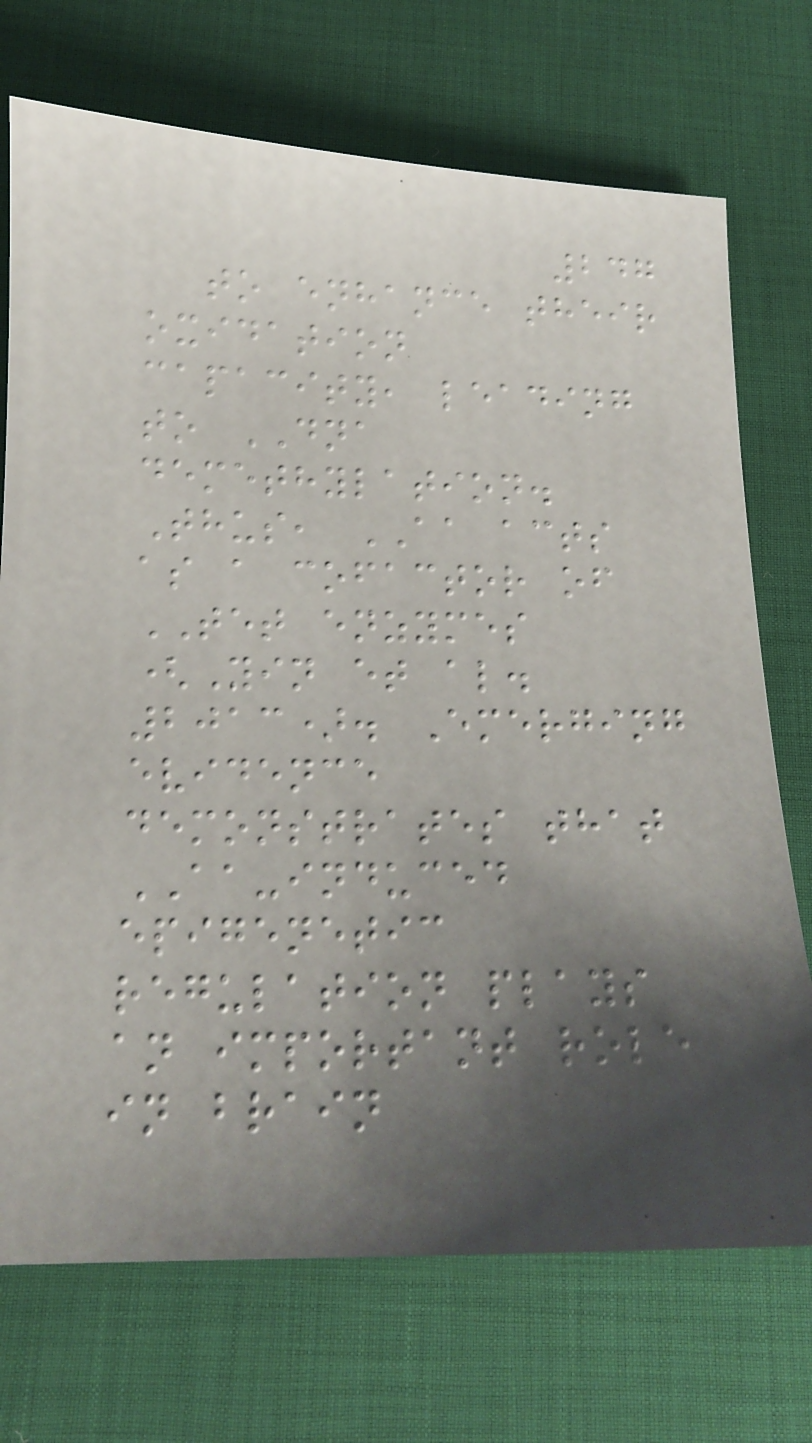247
to enhance their
oxidation
capacity, leading
to DNA
demethylation.
Thus, AA acts
as a cofactor of
TET enzymes
(Yin et al.
2013). Emerging
evidence
demonstrates that
AA-induced
epigenetic
regulation plays
an important role
in brain
